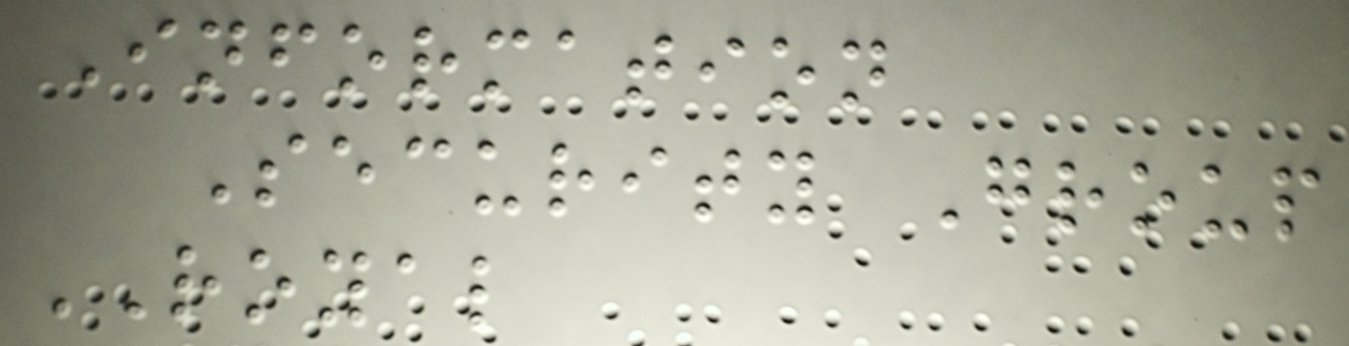Information
Security Group
ROYAL
